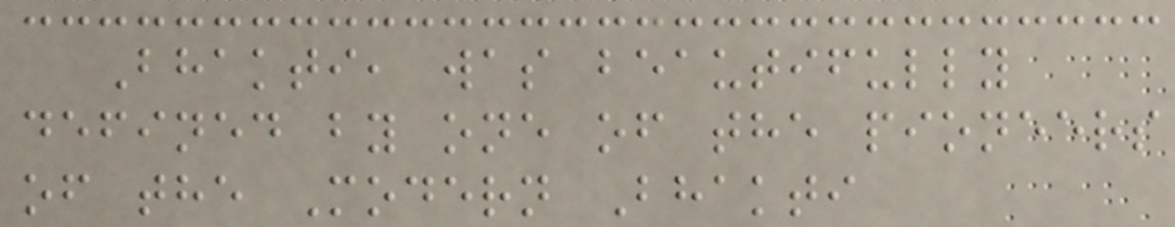Bhakti, was beautifully
defined by one of the pioneers
of the Modern Bhakti
